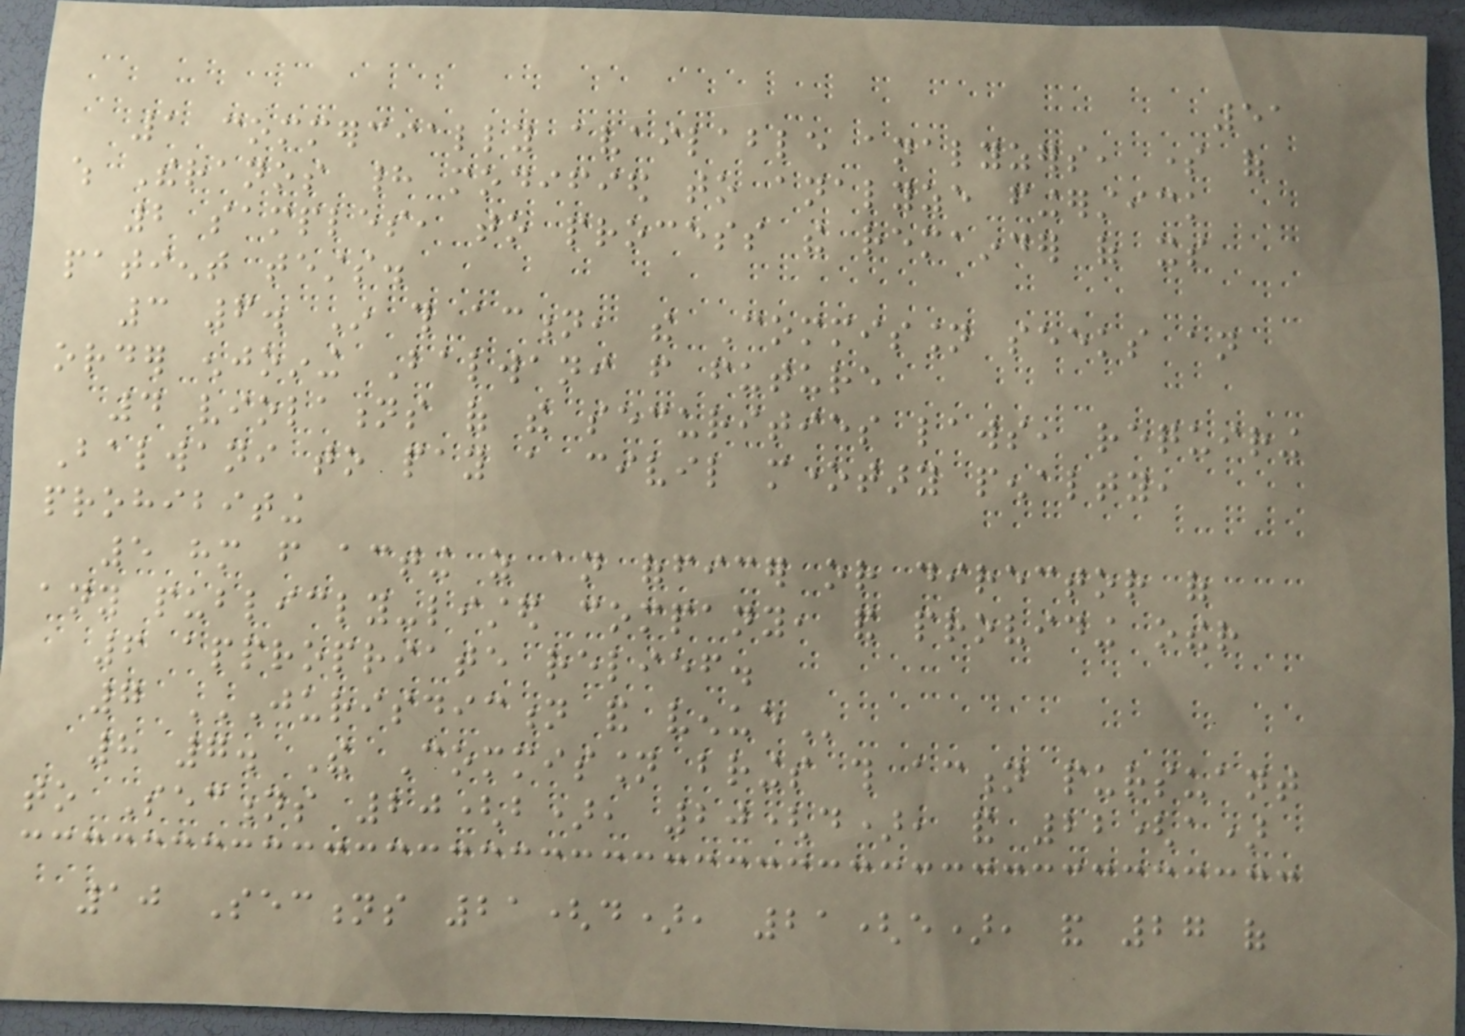51
1 commercially available analyzers, some of
which Theranos had modified to analyze fingerstick
2 samples, to process the remainder of its
patient tests.
3 6. In this action, the Commission seeks an
order enjoining Balwani from future
4 violations of the securities laws, requiring
Balwani to pay a civil monetary penalty,
prohibiting
5 him from acting as an officer or director of
any publicly-listed company, and providing other
6 appropriate relief.
7 JURISDICTION AND VENUE
8 7. The Commission brings this action pursuant
to Sections 20(b), 20(d), and 22(a)
10 Sections 21(d), 21(e), and 27 of
